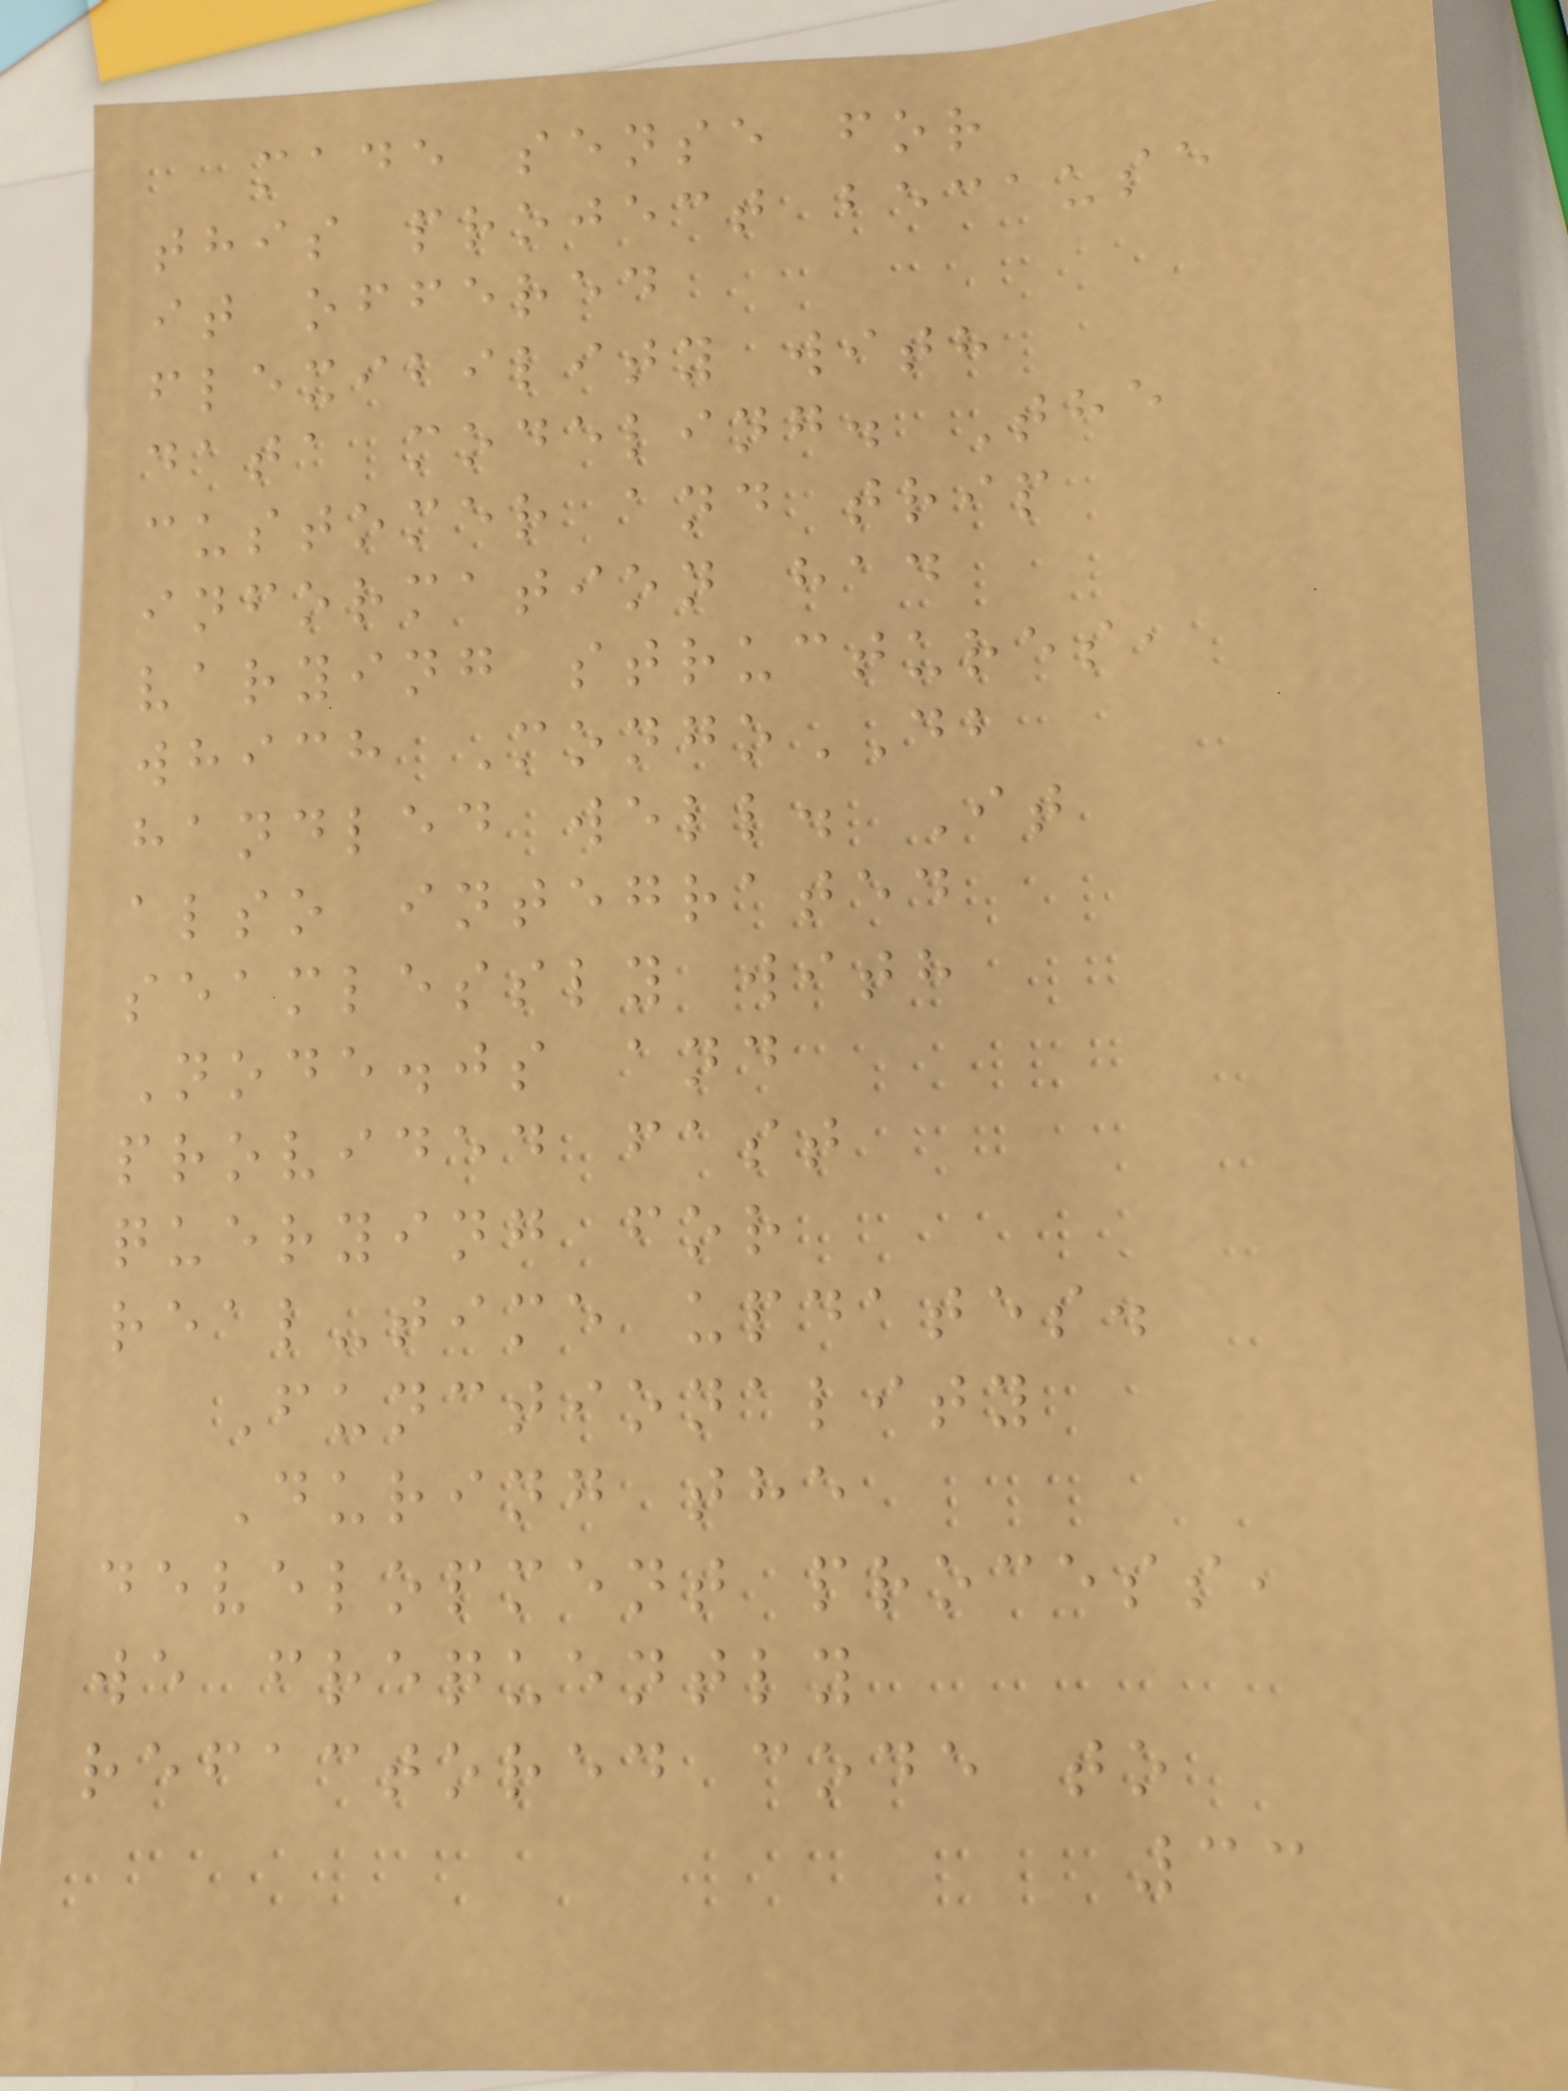made sense for
this project because
it offered
flexibility with
data modeling. The
customer and trip
information had
varying structures,
which MongoDB
handled well. It
also integrated
seamlessly with
Node.js and
provided fast
querying for
real-time updates.
Functionality
During the
development process,
we frequently
refactored code to
33
